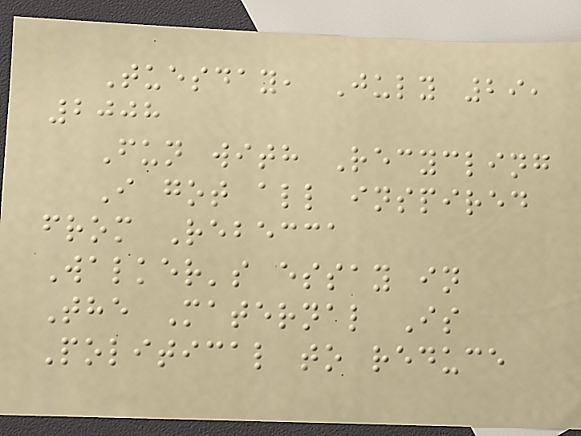Tuesday, July 29,
2008
Fun with Recycling
I got all inspired
from Rebecca
Walker's essay in
The Maternal Is
Political to reduce
